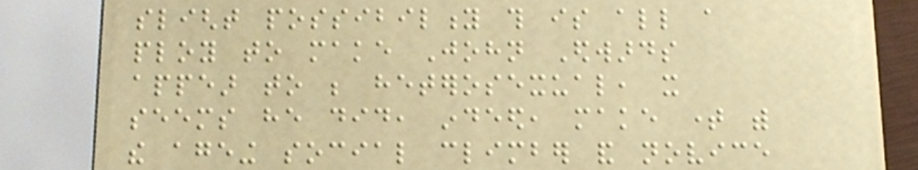slight possibility this is all a
ploy to make John Edwards
appear to be heterosexual, it
seems he did, indeed, make time with
the ageing social climber and novice
